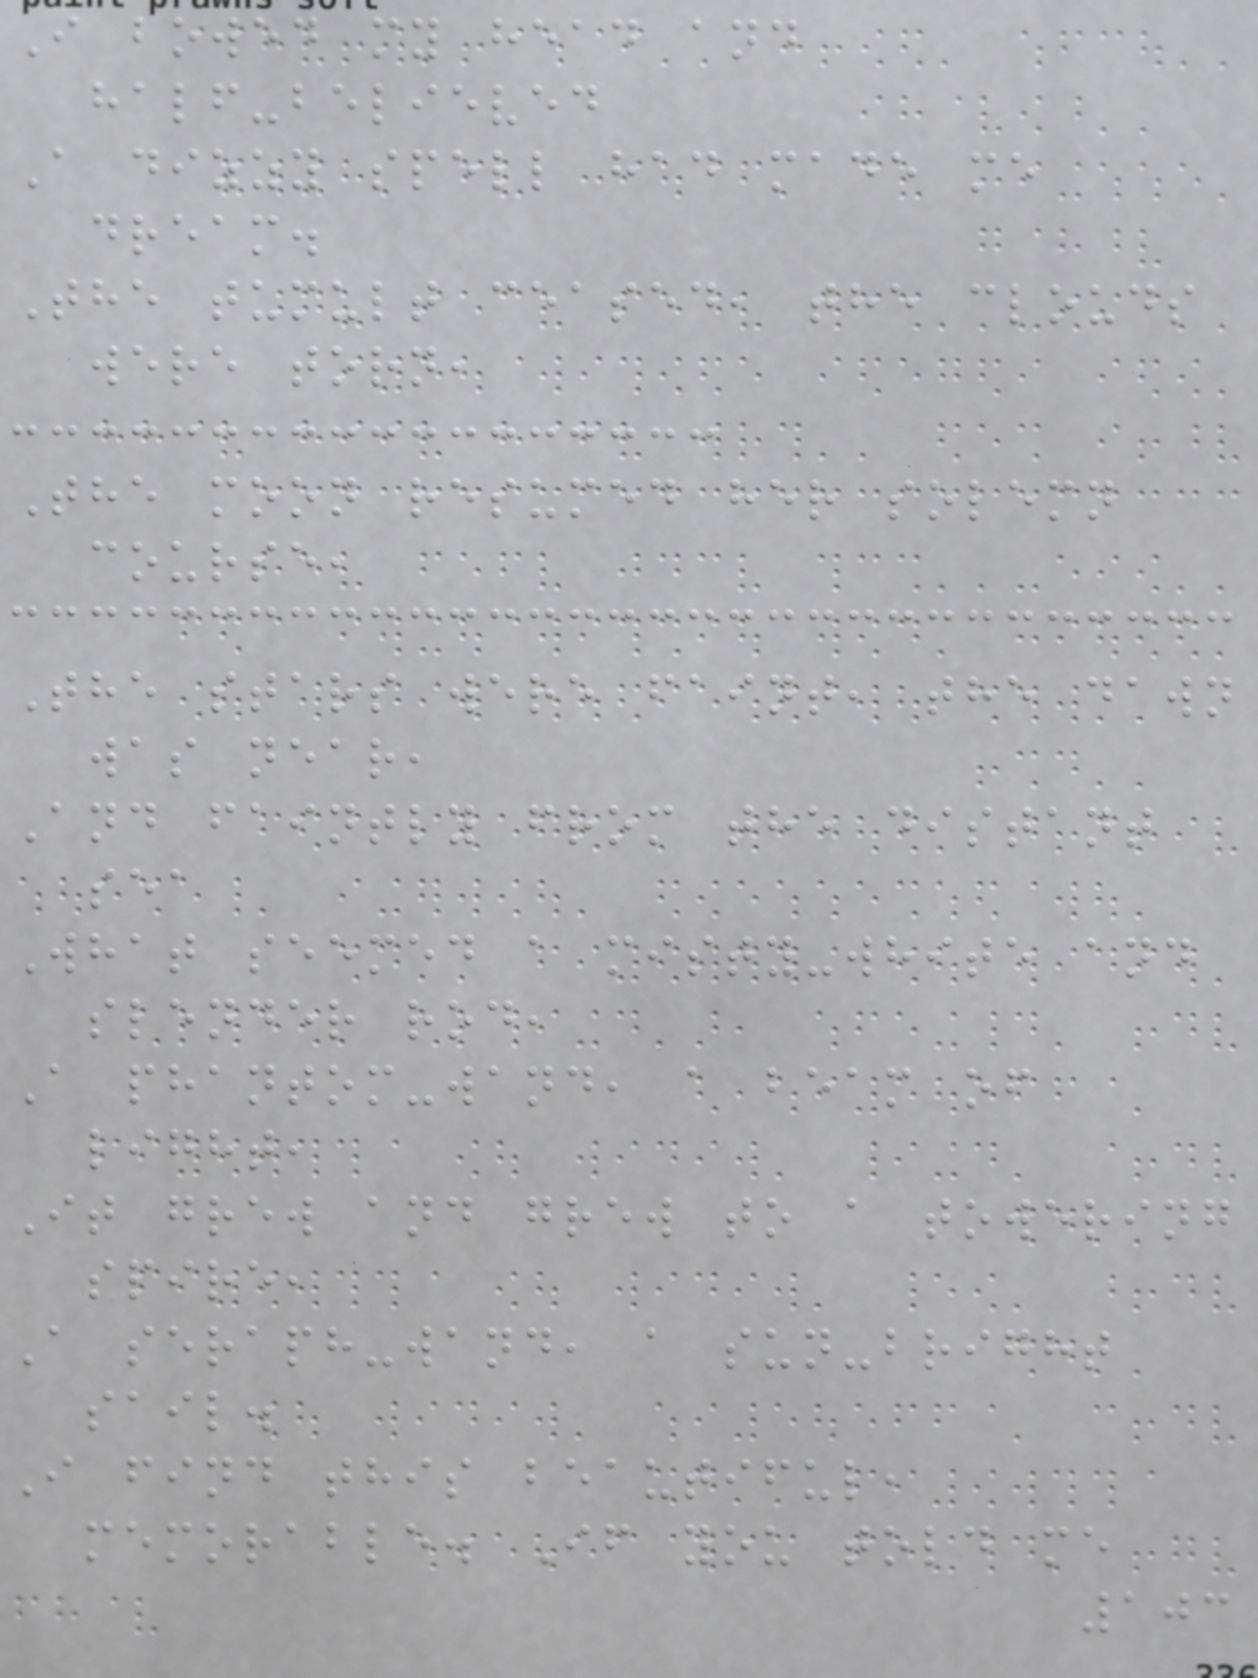I bowed my head and
half-believed
A dizzy spell had made me
dream.
The tumult ceased, the clouds
were torn,
The moon resumed her solemn
course,
The stars were faint, the dawn
was near,
And faintly from the distant
sea
What seemed a misty-white and
slender rod,
A phantom-wand, a beam of
light,
It grew and grew to a towering
spire,
A seraph-wand, a sun-bright
sail.
I find this beautiful,
memorable. If you told me
103
